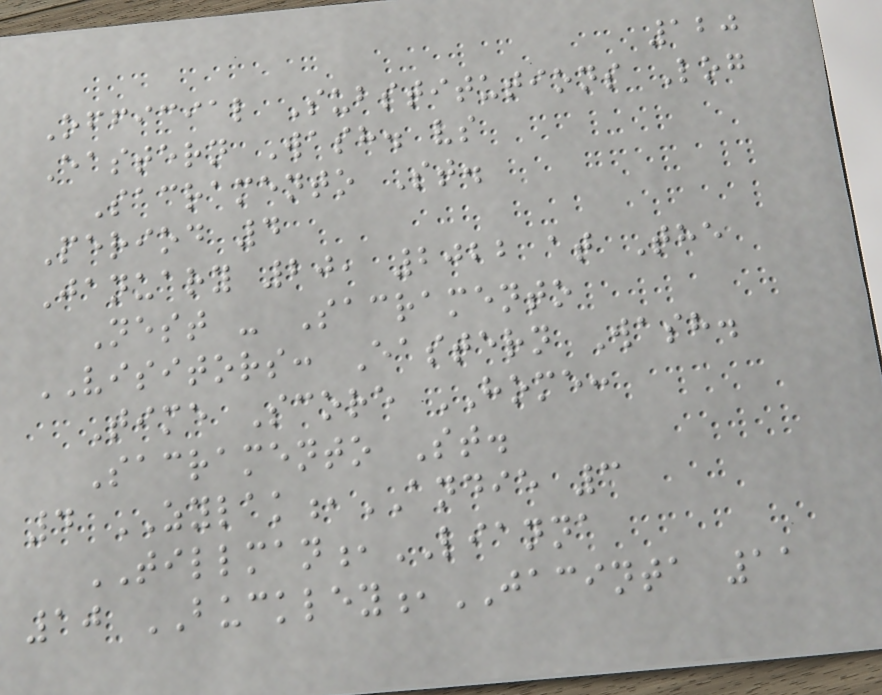120
Official Substitutions Log
Eastern Wash. vs
Sacramento St.
Period 4
January 20, 2022 at The
Nest - Sacramento
VISITORS: Eastern Wash.
Time Score HOME:
Sacramento St.
4 ZYLAK,ANDIE 3
TILLMAN,LIANNA
10 BUCKLEY,JACINTA 11
